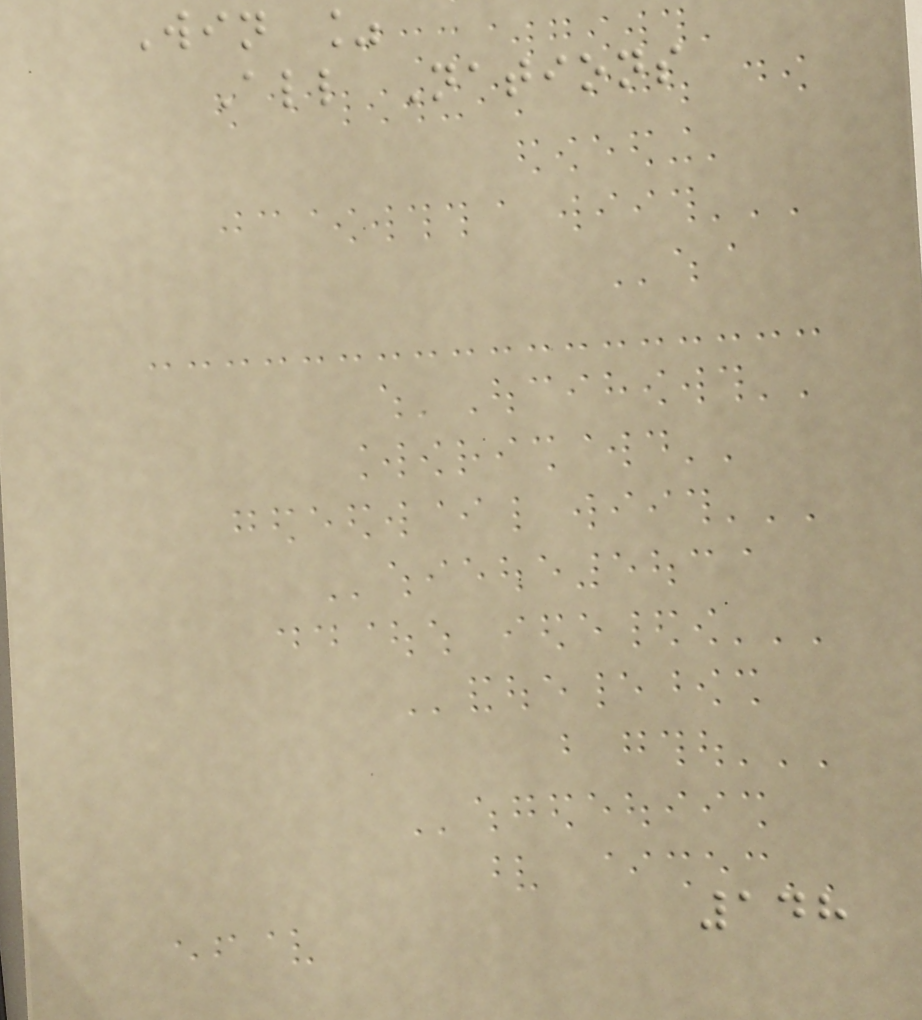Win %
All Nations
148
